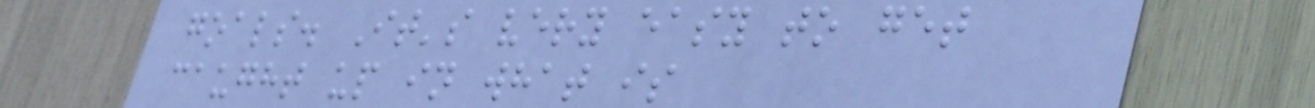goals. It's very easy to get
caught up in what is
